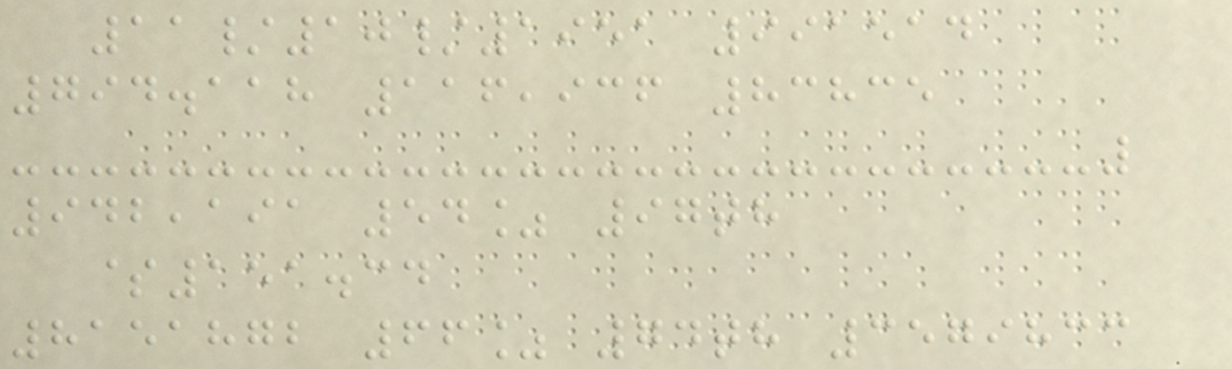11/10/1951 991514
794.118 116,936 83835
942,191 54% 97th
$151.34
8151872 66% 74th 3579833
